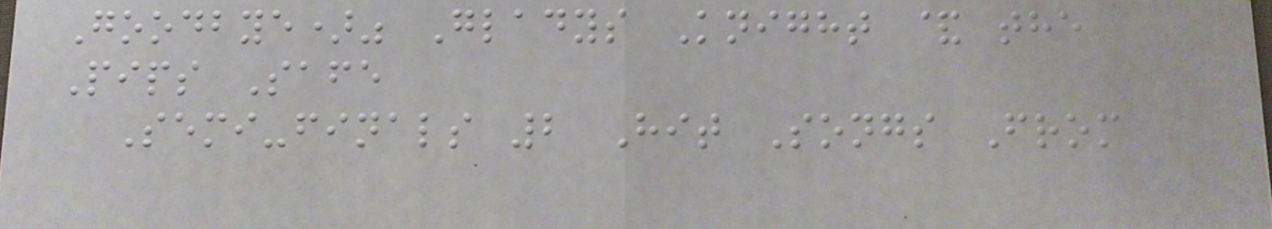Goodbye)" Gladys Knight & the
Pips Safe
Semi-finals 2 Hit Songs From
